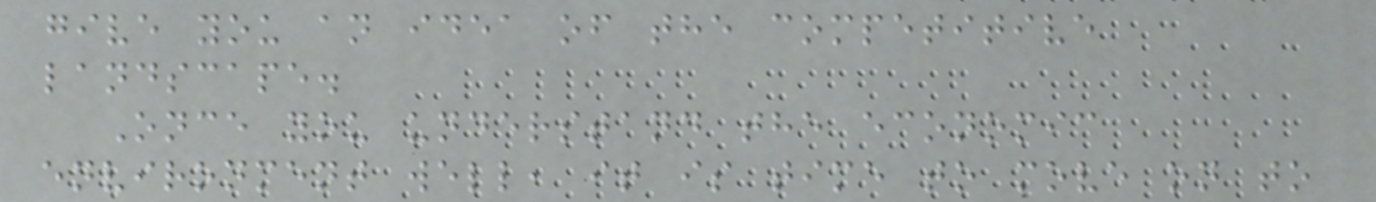give you an idea of the competitive
landscape.
Once you understand the economic
environment well, it is time to move on to
